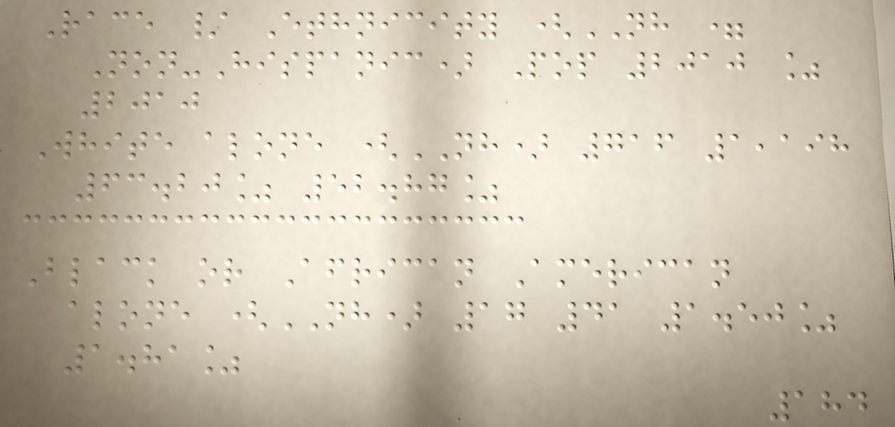Race / Ethnicity (NH =
Non-Hispanic) Pop 2010 %
2010
White alone (NH) 716 1,198
63.20% 52.87%
Black or African American
alone (NH) 17 41 1.50%
1.81%
184
